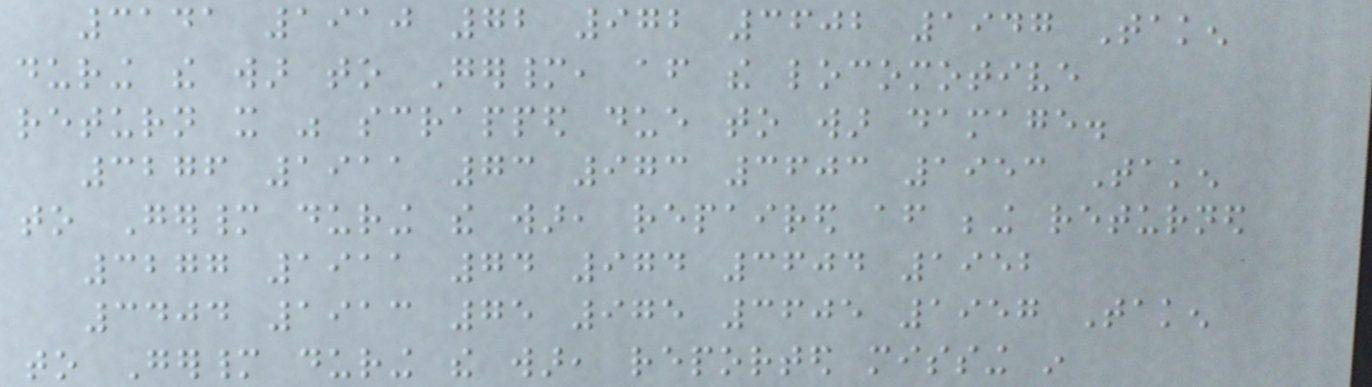3141 1910 72 972 3602 1947 Taken
during the war to Germany, after the locomotive
return it was scrapped due to war damage.
3276 1911 73 973 3603 1953 Taken
to Germany during the war, repaired after being returned
3277 1911 74 974 3604 1952
3404 1913 75 975 3605 1957 Taken
to Germany during the war, reported missing in
